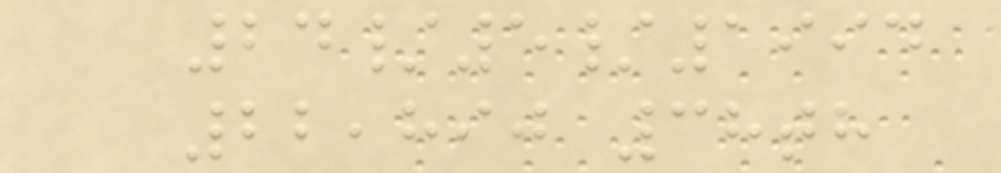24/5/1994
22,890 38th
